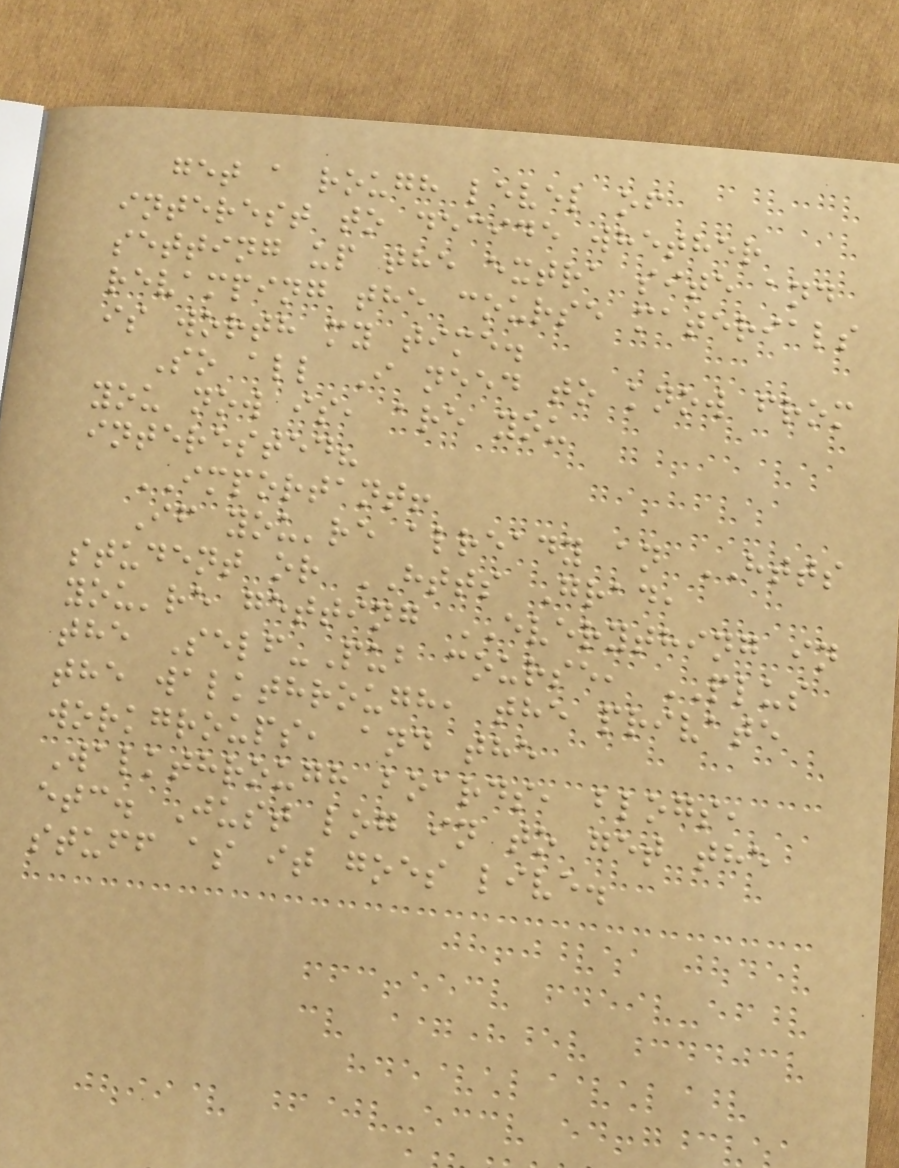get a rough level of
interest to decide whether
setting up the extra site and
revamping the course materials
is worth my time.
So all I need to know from
you now is, are you
interested?
IMPORTANT!
If you're already an HTTS
student or HTTS Grad,
you're getting EVERYTHING in
the Self-Pub course, PLUS
the walkthrough, the private
workgroups, and the
Walkthrough boards, blogs,
etc. Just log in to get the
stuff as it goes live.
